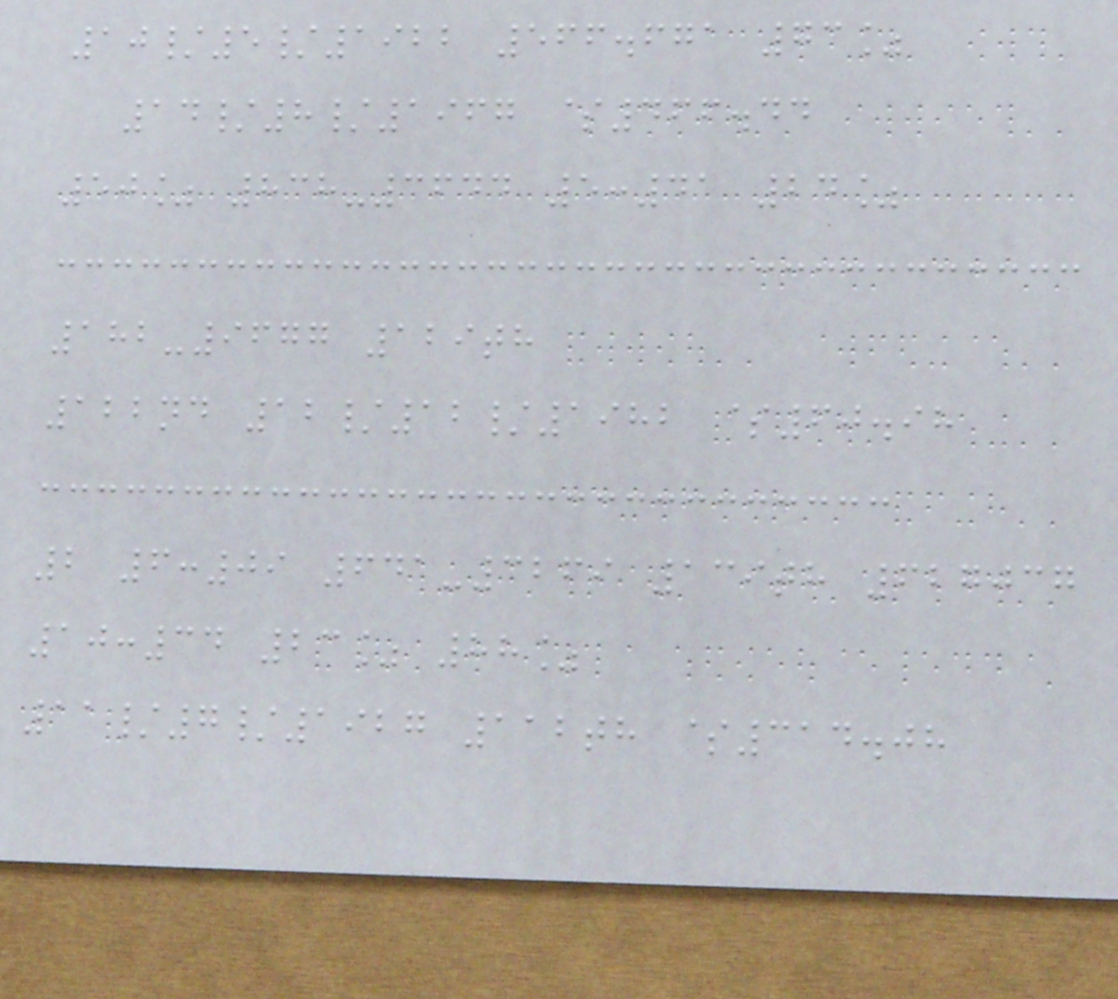10/5/1922 566.671 73%
14/8/1967 $466.44
50% 838-3644 5:41 24%
182-9677 129th
122nd 12/12/1982 $60.98
2 6:09 641-3269 139th 627037
10:34 23% 88%
11/7/1927 112th $314.08
